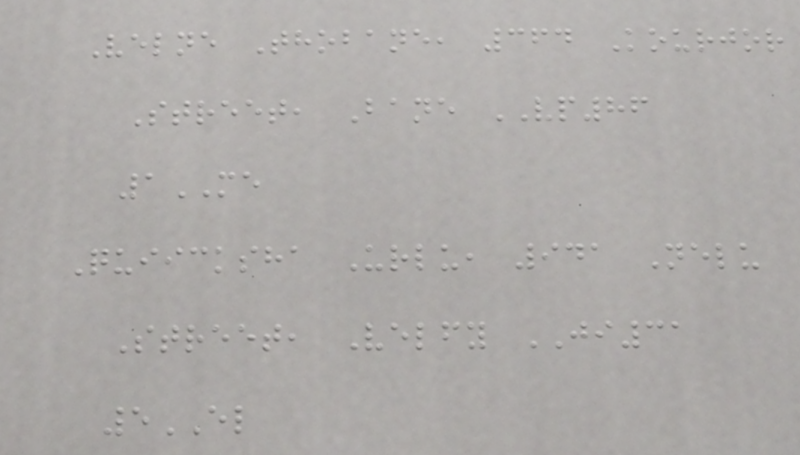Velne Thobane, 364 Kourjor
Street, Bane VP86
1ME
Quiicksha Urlu, 941 Nelu
Street, Velfy JI31
5EL
